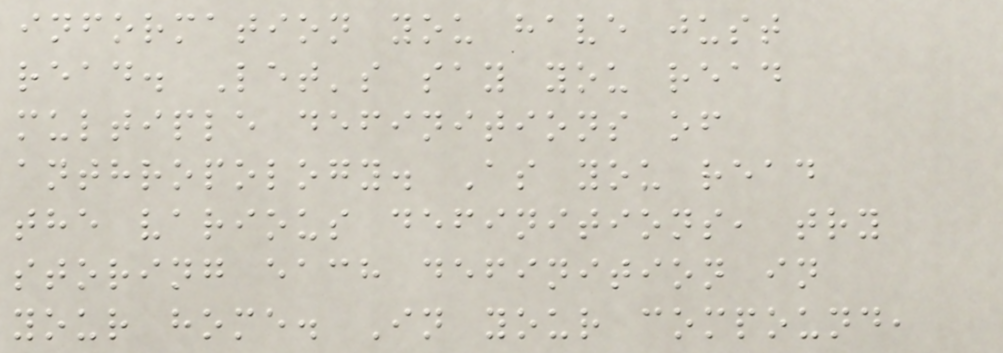information you have just
read. Let's say you read
multiple definitions of
anthropology. As you read
the various definitions, try
storing each definition in
your home. In your compound,
